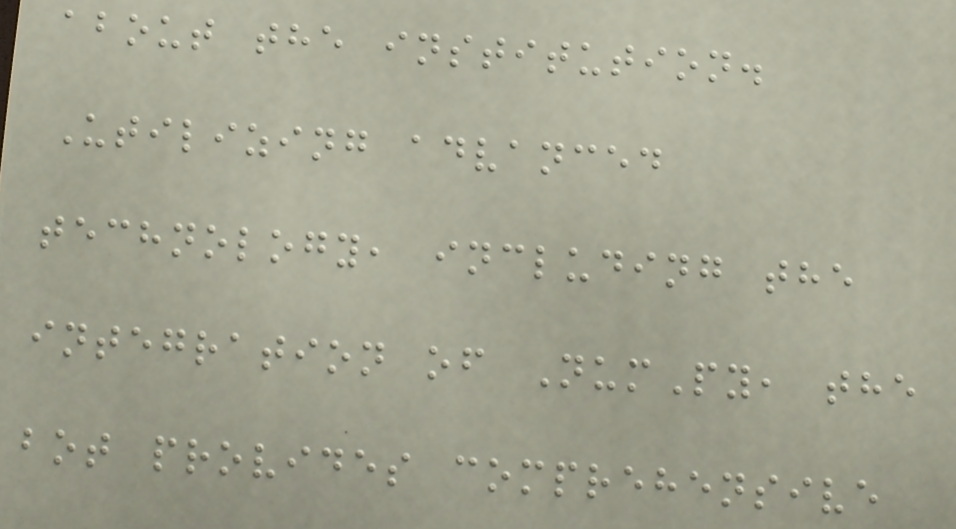about the institution.
Utilizing advanced
technology, including the
integration of NumPy, the
bot provides comprehensive
